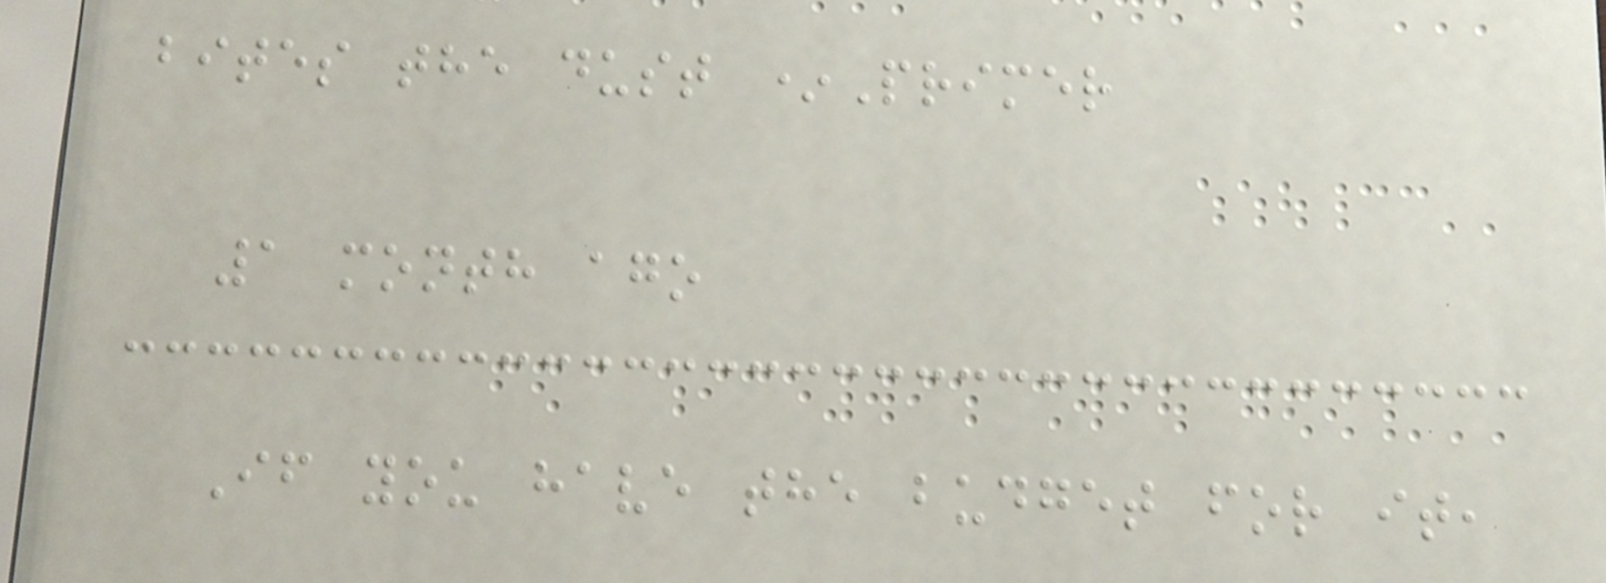bites the dust *Primer
1 month ago
If you have the budget for it,
